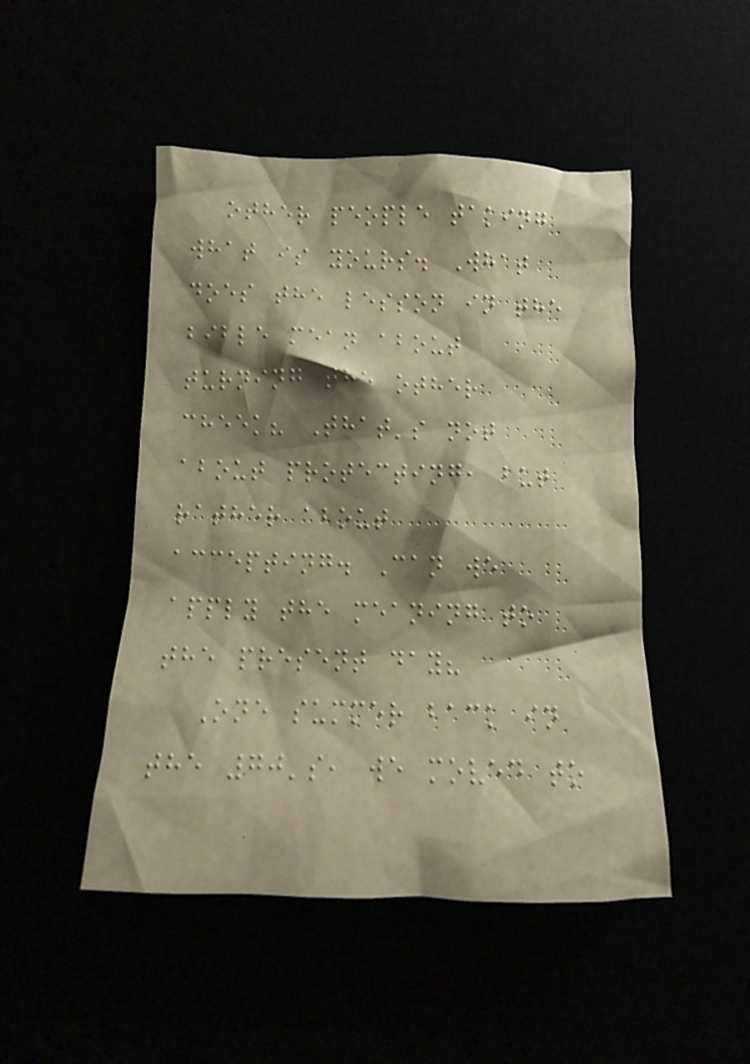other people taking
what is yours. What
does the lesson in the
bible mean about
turning the other
cheek? That's not
about protecting, but
rather about
accepting. Can we
apply the meaning to
the present day?
One summer back in
the 70's, we moved to
